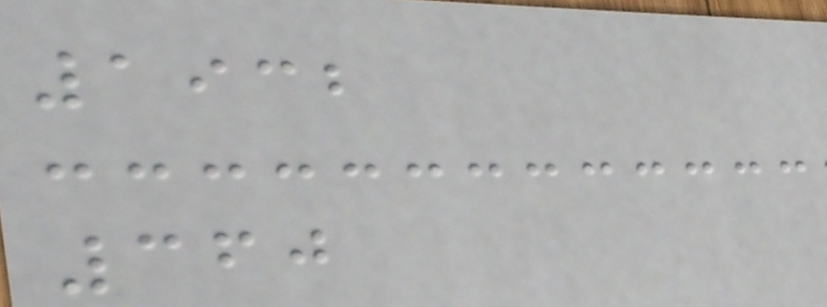1932
360
